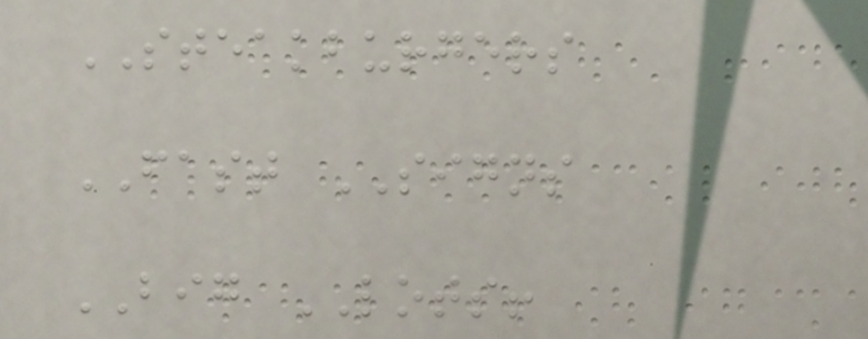STEAKBURGERS
FAST SIGNS
BIG LOTS!
